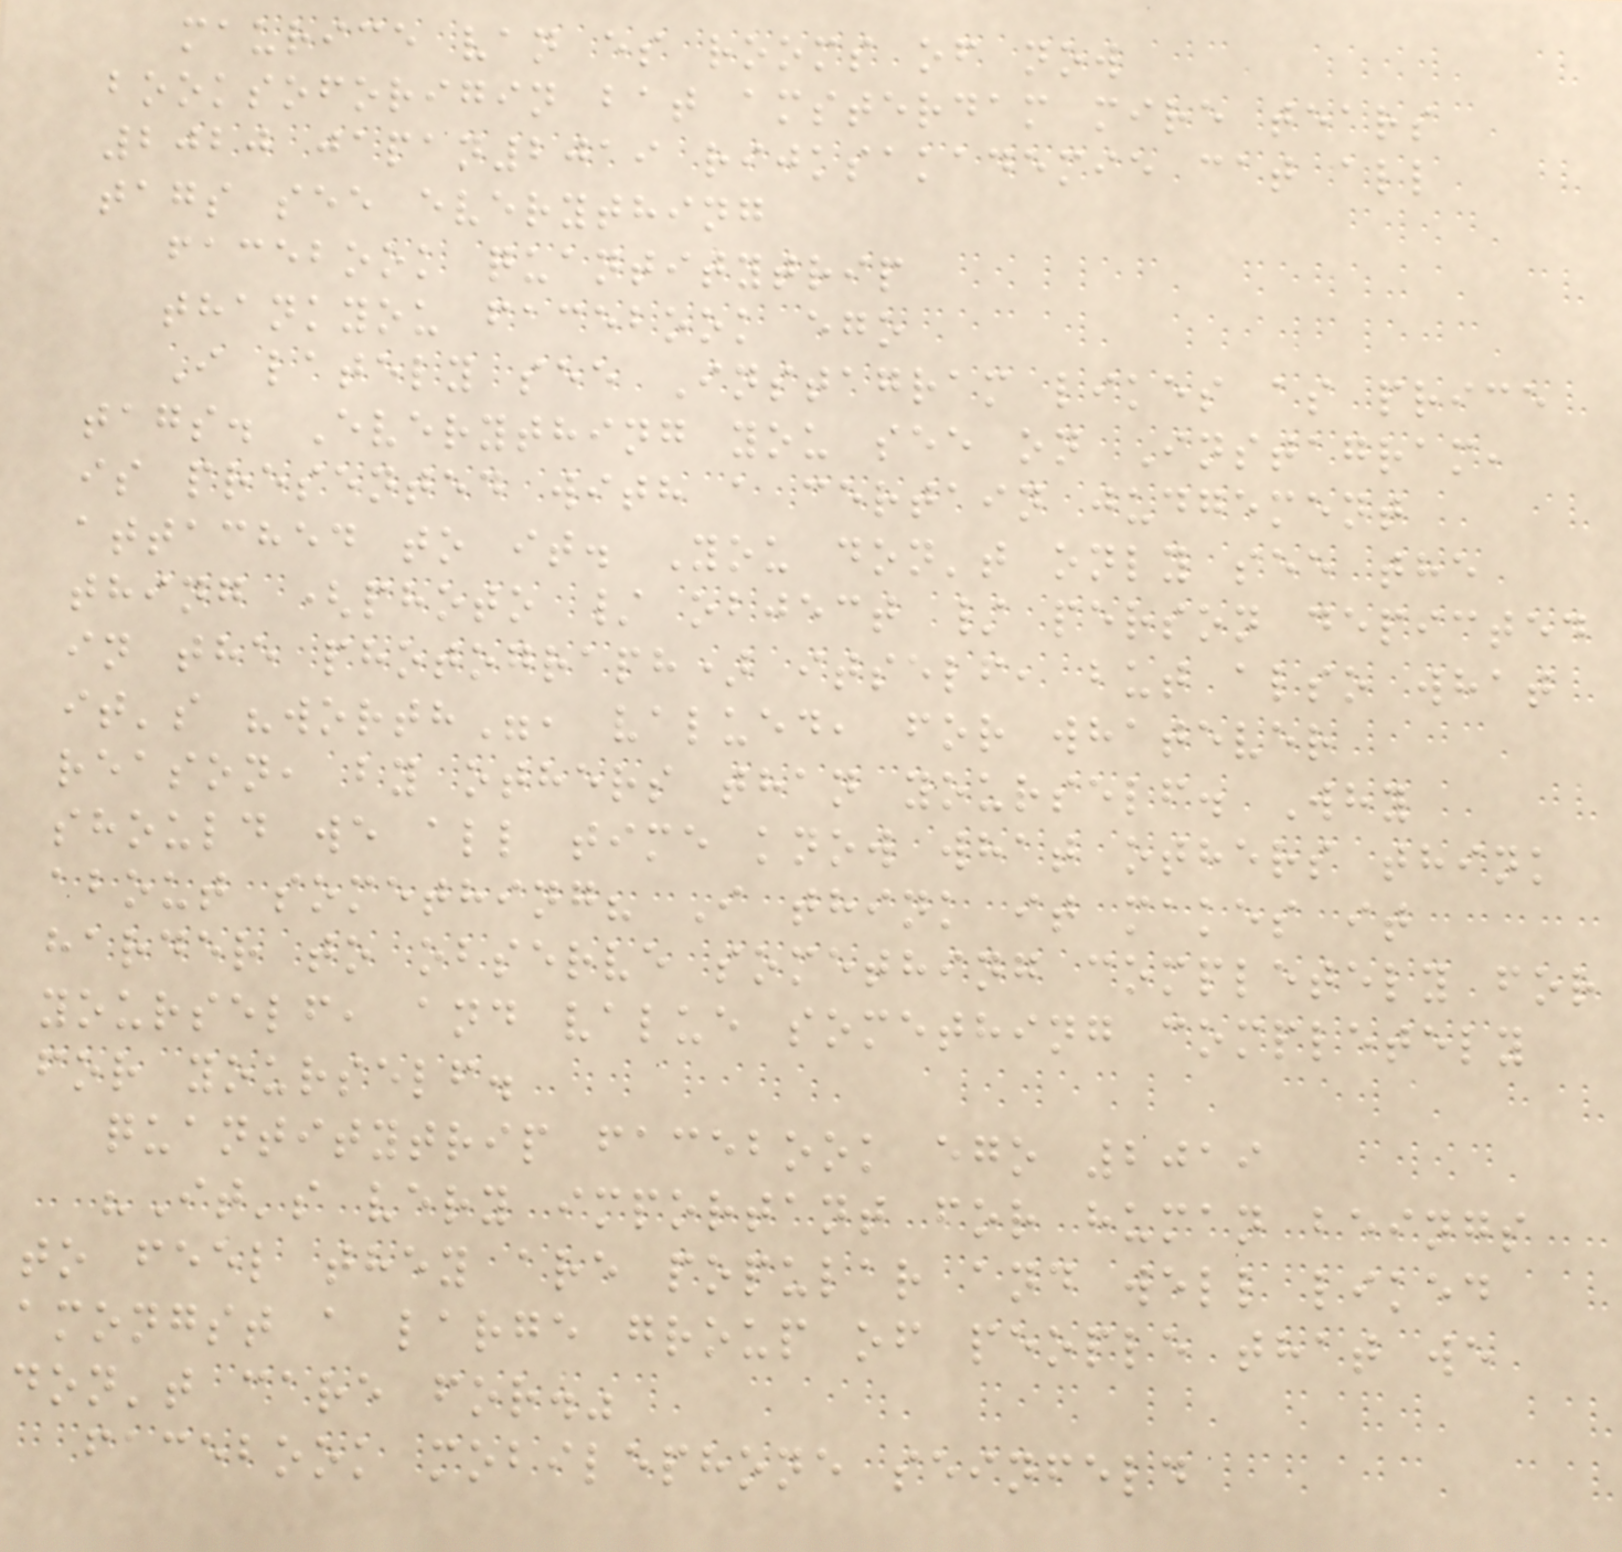maurice van es rooms of now
booksoforigin bat amsterdam mire tears
2020 japan2019 rijksakademie cat all
tags see everything
facebook quantitytrip
thankyou facebook ego
I lately see Instagram likes as price
tags. Everything you see on Instagram,
is presented with a certain judgement
attached to it. You don't only see the
thing (photo / object / person depicted
in the photograph) itself, but also what
it's "worth", valued, for whatever
reason, by others than yourself. Why
should we all time know what others think
about something? I think it makes it
harder to observe something completely for
yourself, and value something completely
for yourself.
quantitytrip facebook ego 2019
"It's very important for human beings
to feel they are popular and well liked
amongst a large group of people that we
don't care for."
facebook mobilephone seinfeld
